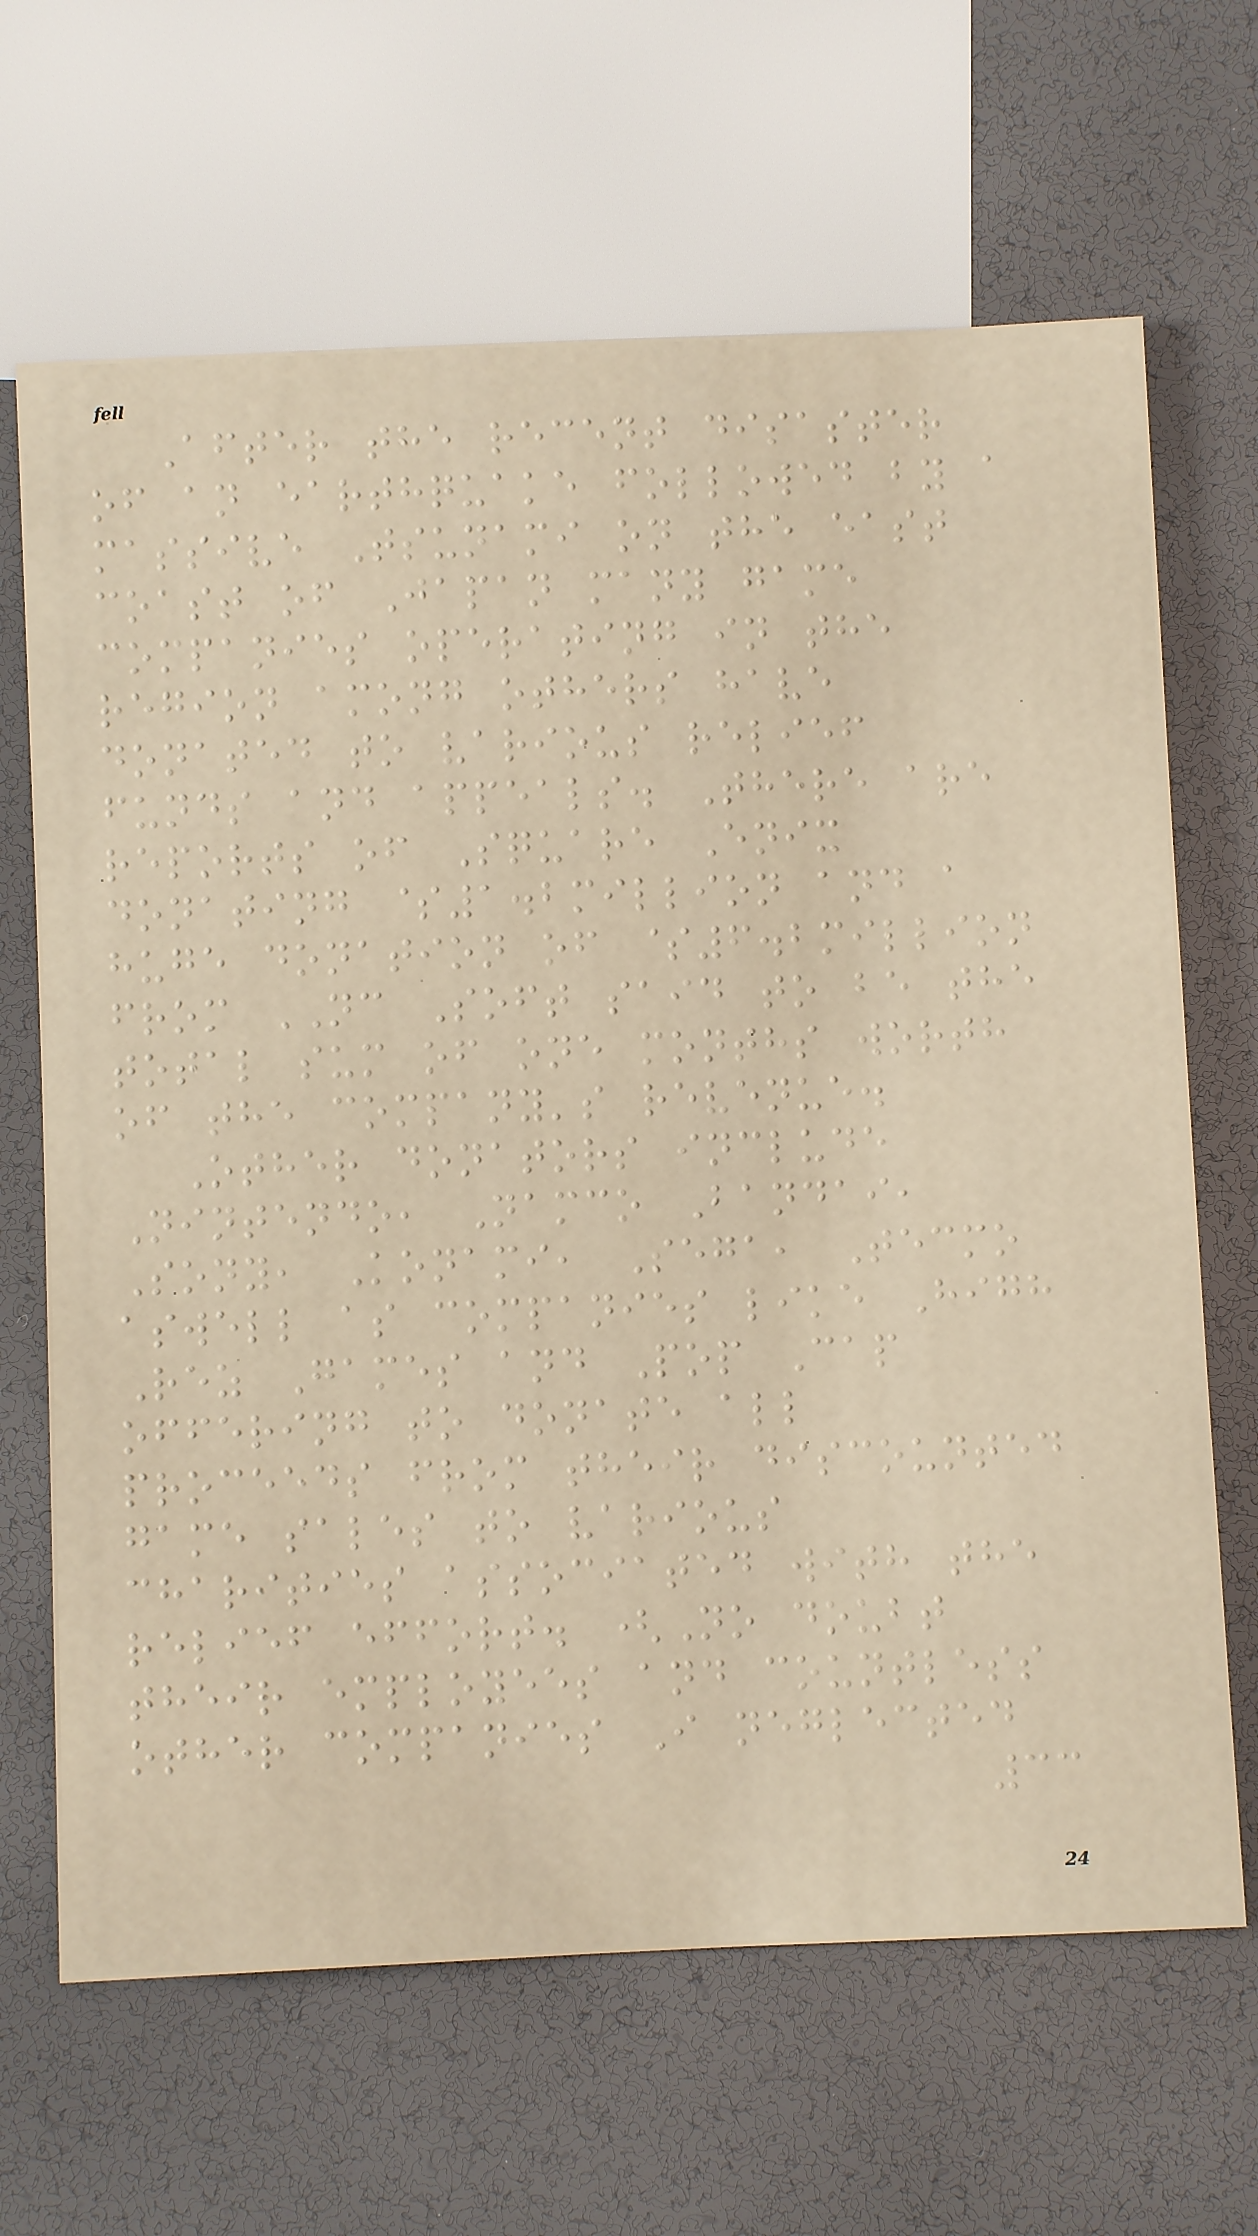After the recent disaster
of an earthquake followed by a
massive Tsunami on the east
coast of Japan many game
companies operating in the
region among others have
donated to various relief
funds and appeals. There are
reports of Square Enix
donating $1.2million and a
huge donation of $6.2million
from NC Soft said to be the
total sum of one months worth
of the company's revenue.
Other donators include
Nintendo, Namco Bandai,
Sony, Konami, Sega, Tecmo
aswell as companies like High
Rez Games and Pop Cap
offering to donate all
proceeds from their discounted
game sales to various
charities associated with the
relief effort. (No doubt
their employees and countless
other companies I neglected
33
